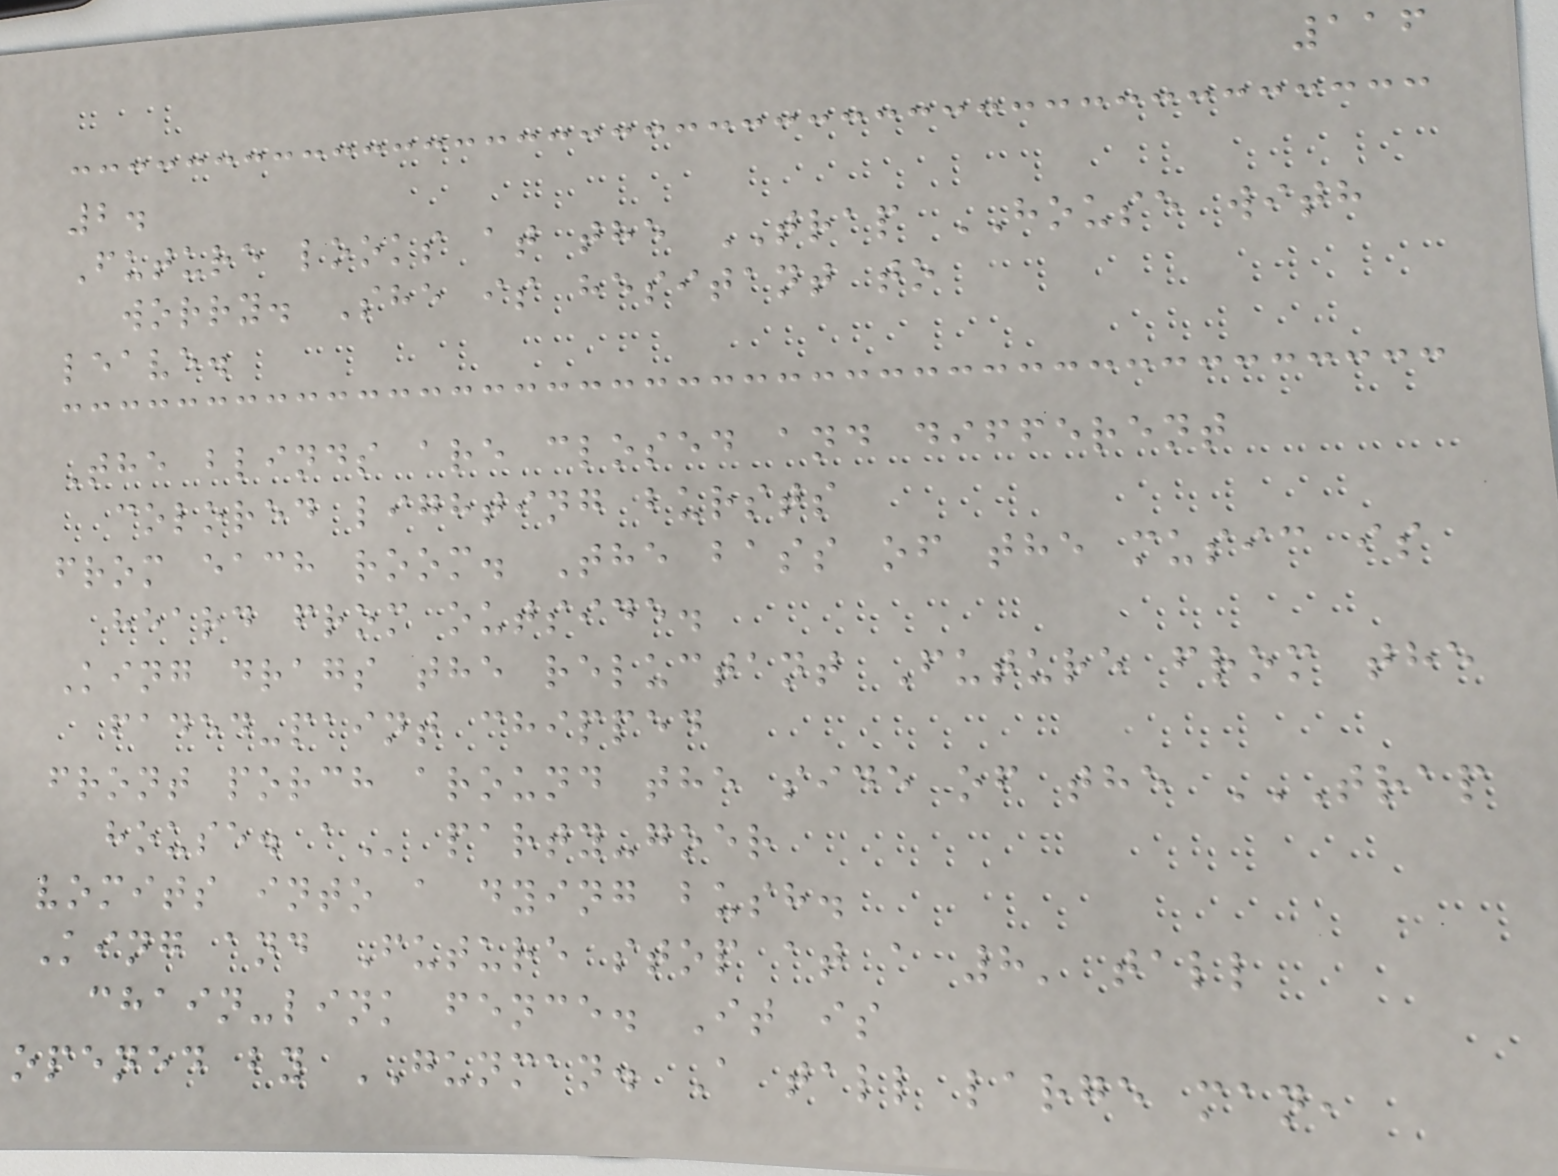116
2.
Future looks at the TRAP HOUSE with
worry. She is hesitant to
leave.
The blinds are closed and different
colored lighting bursts
from each room. The bass of the music is
heard from outside.
King drags the reluctant Future from the
faded-paint chipped
front porch around the side of the TRAP
HOUSE. A party-goer
vomits into a dying bush.
King and Future stop at a 8' tall
chain-link fence. It is
opened by GUNMAN. A tall large man,
